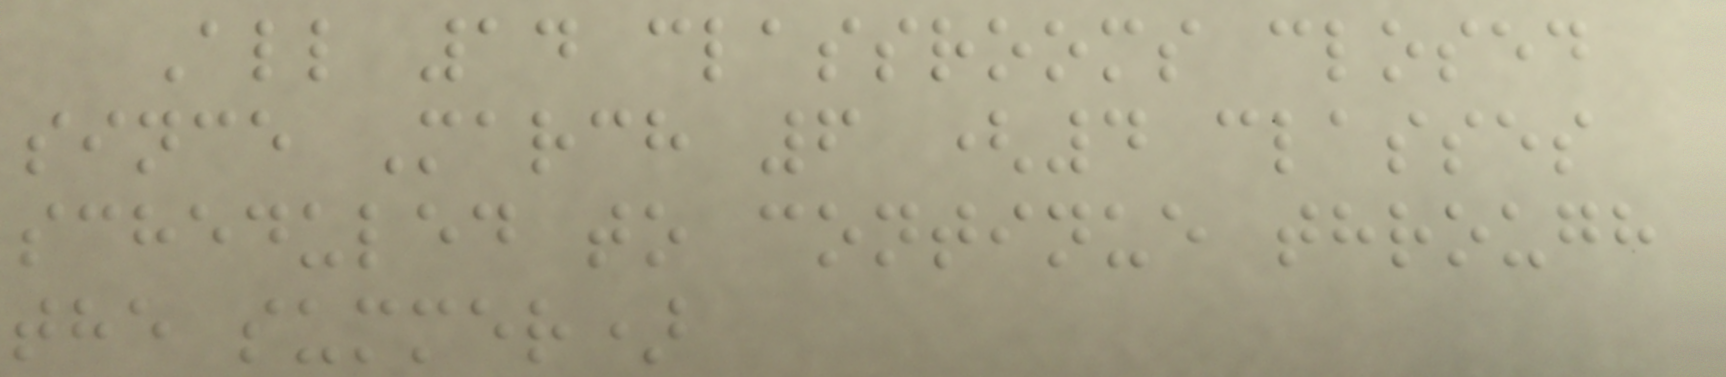All 14 classrooms closed
since March 6 (4 classes
scheduled to continue through
the summer)
